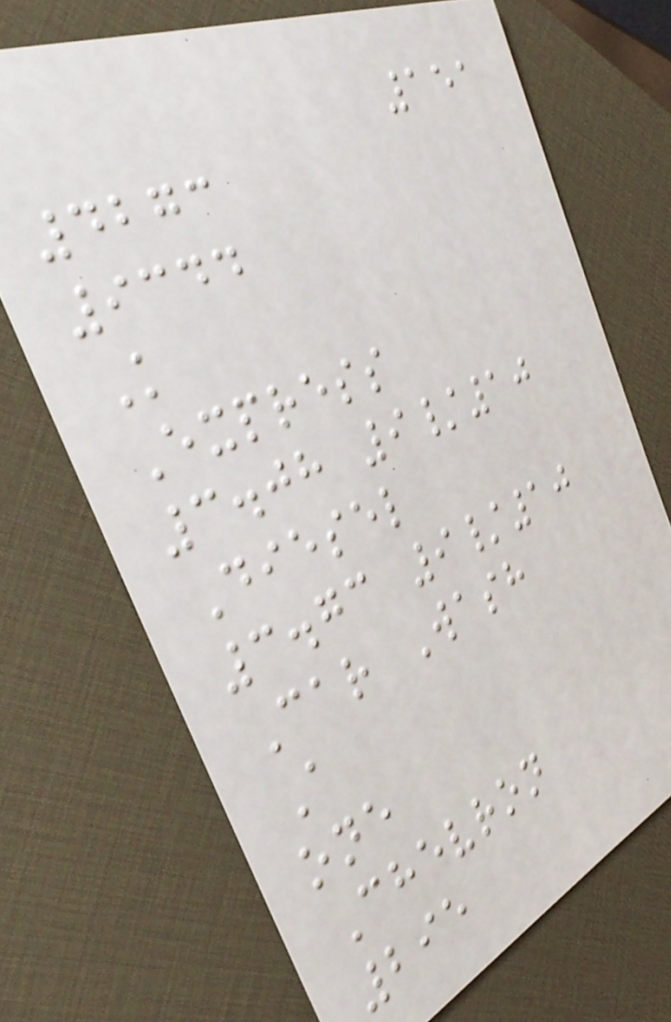151
4273
9344
K
Express
3.08 9/10
Diesel
3.73 9/10
Car Wash
A
one
Chevron
295
